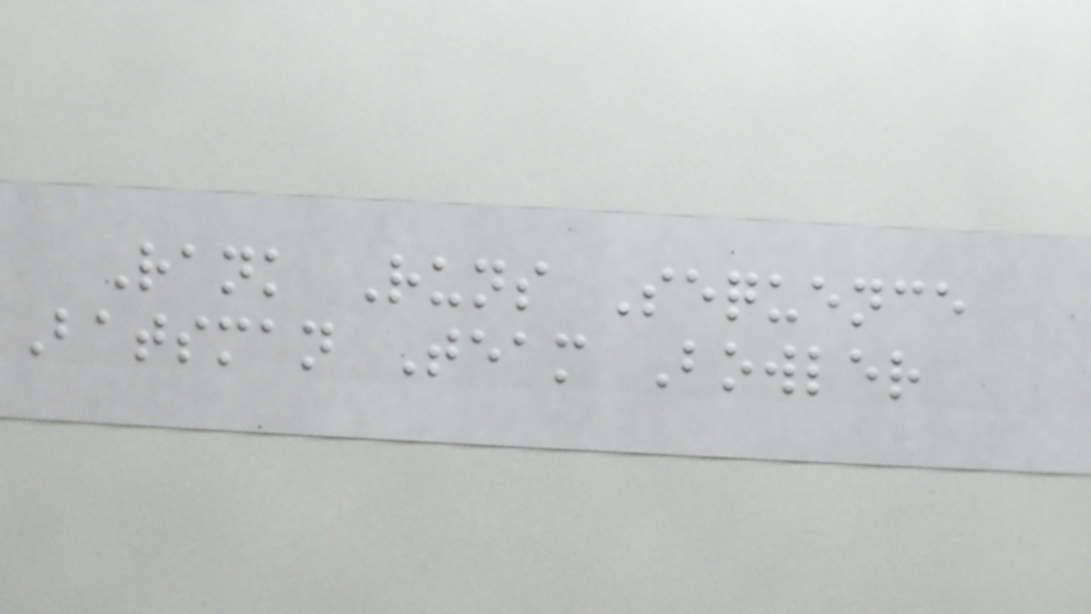Rank Runs Sequence
Batsman Team Bowler
